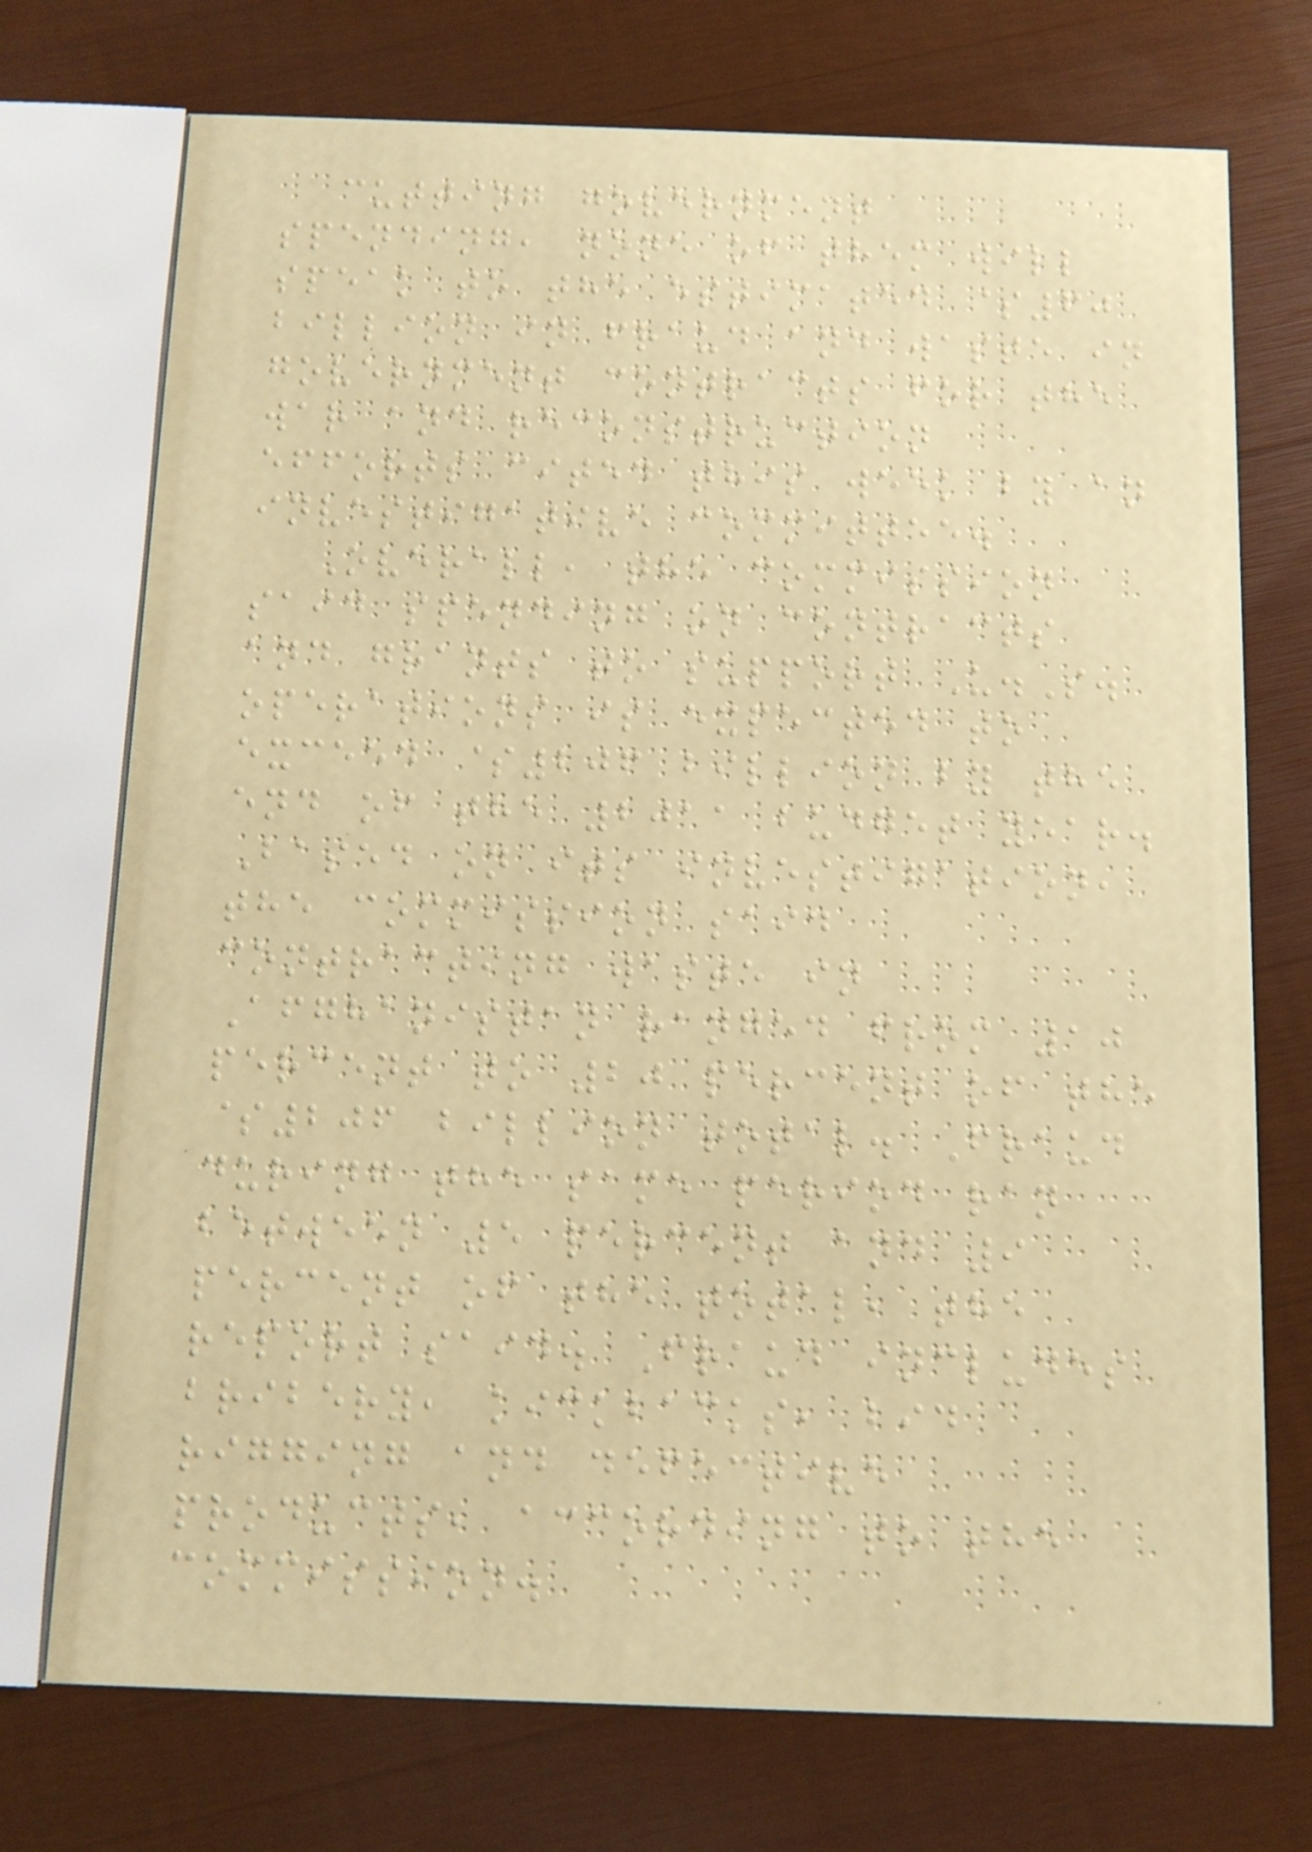cutting government
spending, none of them will
speak to the estimated $60
billion in fraud and waste in
government contracts for the
war and reconstruction
efforts cited this week by an
investigative committee.
Overall, the commission
said spending on contracts
and grants to support U.S.
operations is expected to
exceed $206 billion by the
end of the 2011 budget year.
Based on its investigation,
the commission said
contracting waste in
Afghanistan ranged from 10
percent to 20 percent of the
$206 billion total. Fraud
during the same period ran
between 5 percent and 9
percent of the total, the
report said. Fraud includes
bribery, kickbacks, bid
rigging and defective
products, according to the
commission.
